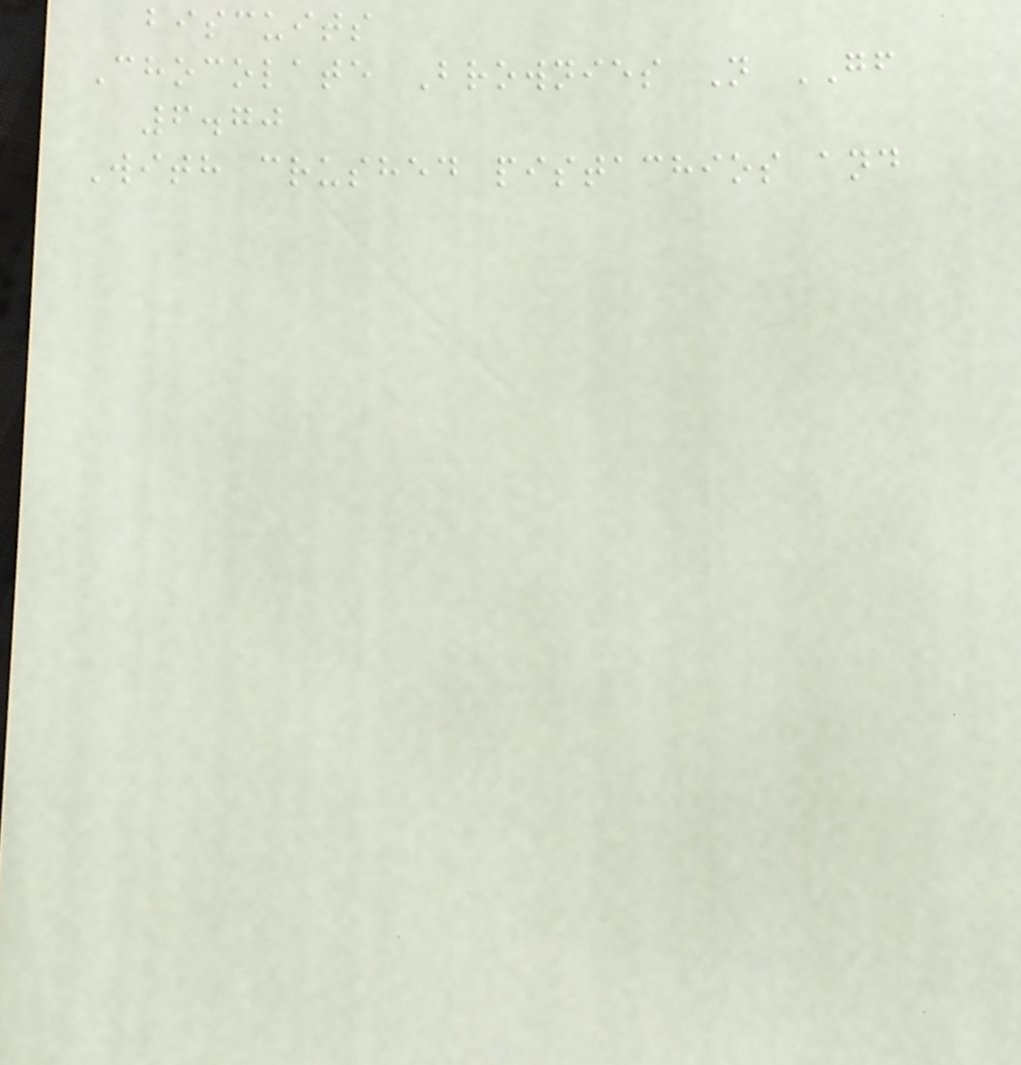biscuits
Chocolate Brownies N GF
6.70
With crushed pistachios and
